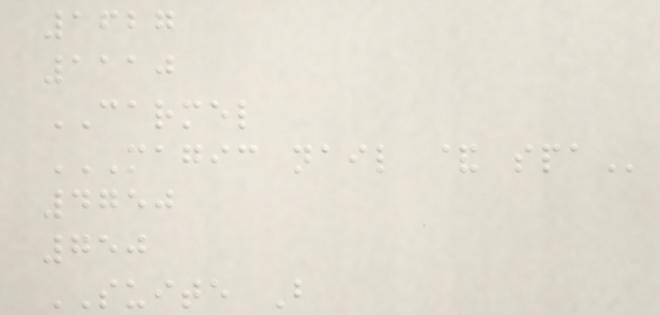1627
1110
CARMEL
MAGIC NAIL & SPA
4750
750
SUITE B
